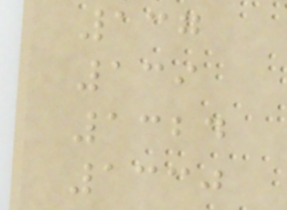137
139
1324
1330
